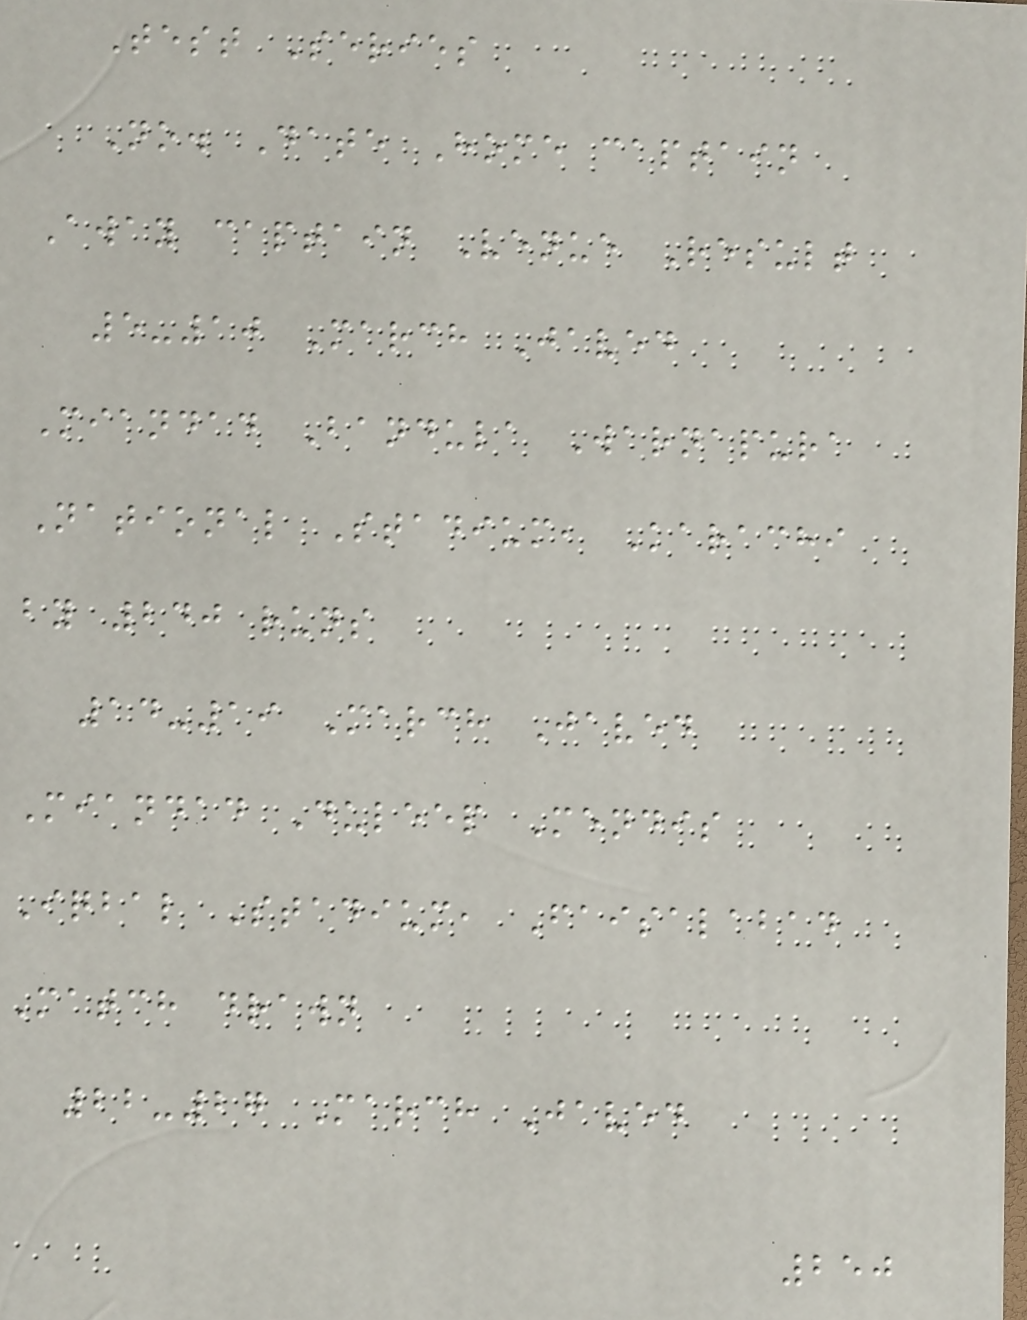Test Series
No. Date Home captain
Away captain Venue Result
5-10 March Javed
Miandad Bandula Warnapura
National Stadium, Karachi
by 240 runs
14-19 March Javed
Miandad Duleep Mendis
Iqbal Stadium, Faisalabad
Match drawn
22-27 March Javed
250
